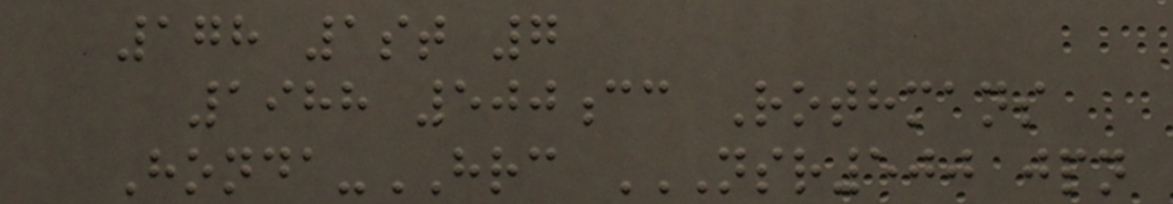178 1st 7
1988 500cc Rothmans
Honda-HRC NSR500 JPN
